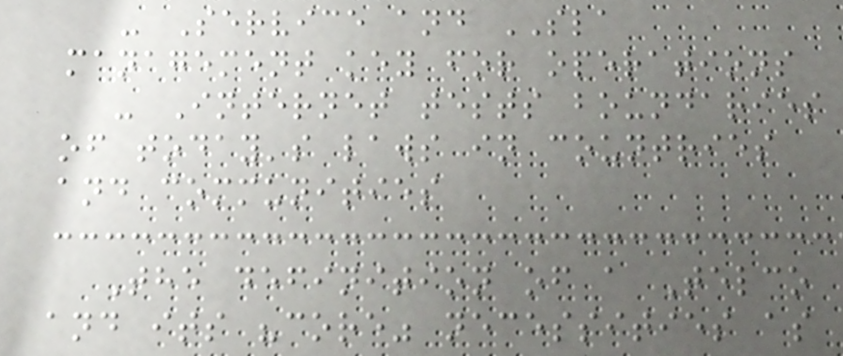- Service and SLA
management key for operations
- Internet tests boundaries
of today's laws in countries
and communities
The definition of a Telco
and its "core" necessities as
